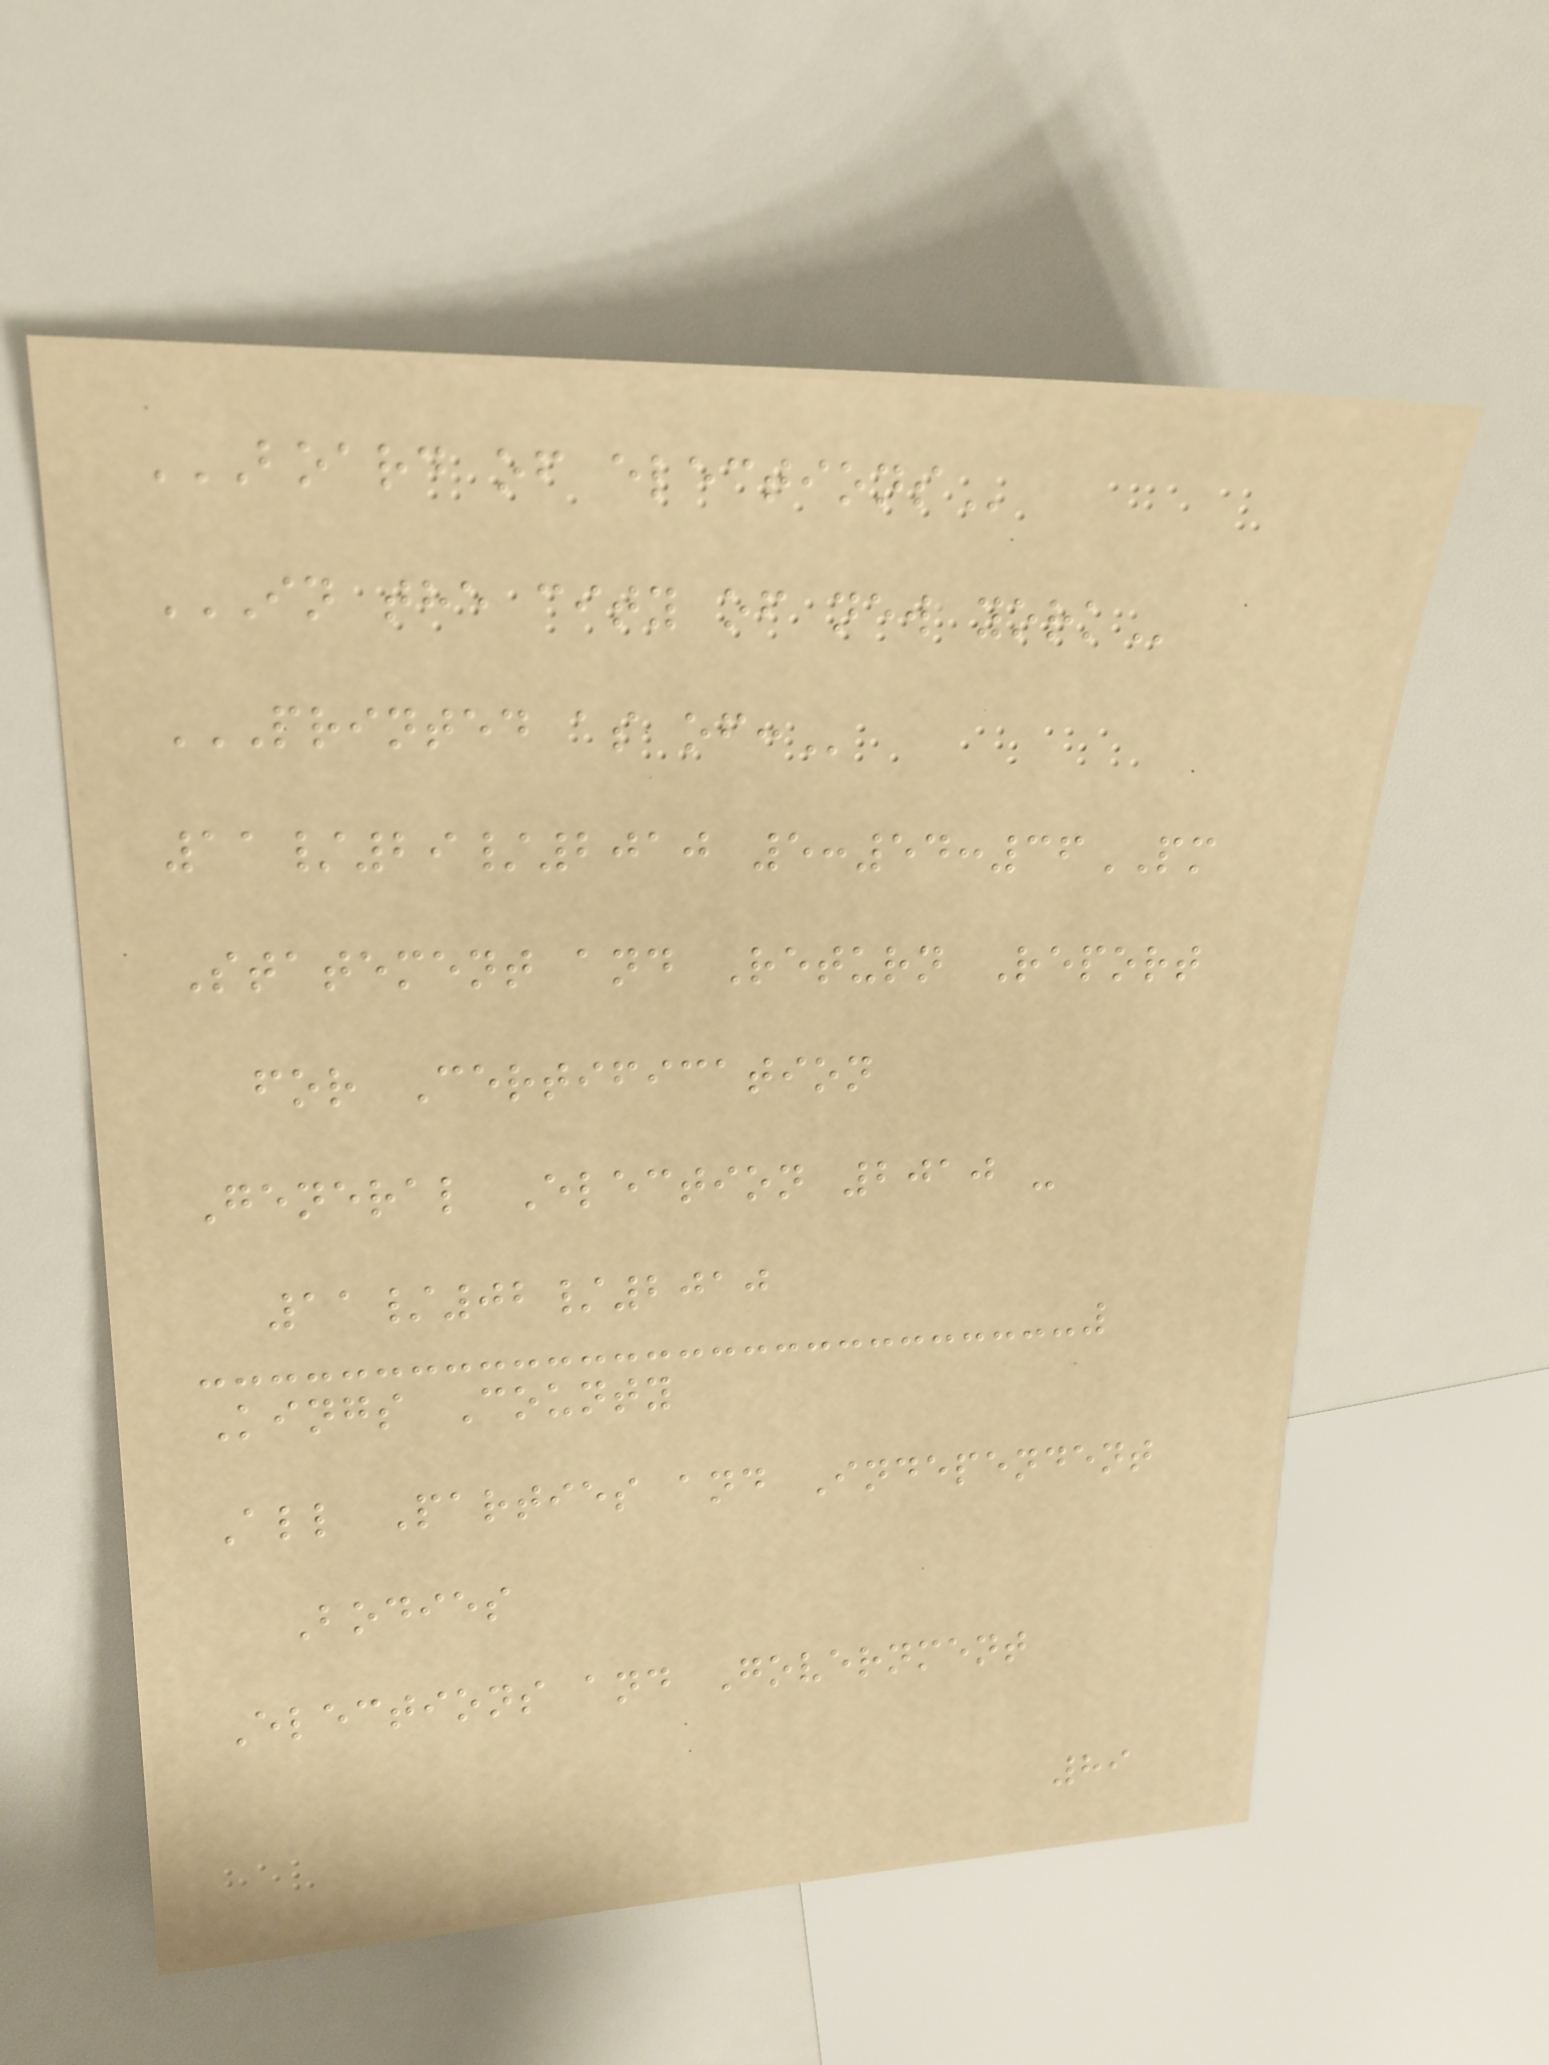BOARD OF ELECTIONS
IN THE CITY OF NEW YORK
PRINTED AS OF:
11/29/2010 5:54:36PM
Statement and Return Report
for Certification
General Election 2010 -
11/02/2010
Kings County
All Parties and Independent
Bodies
Elections and Government
89
